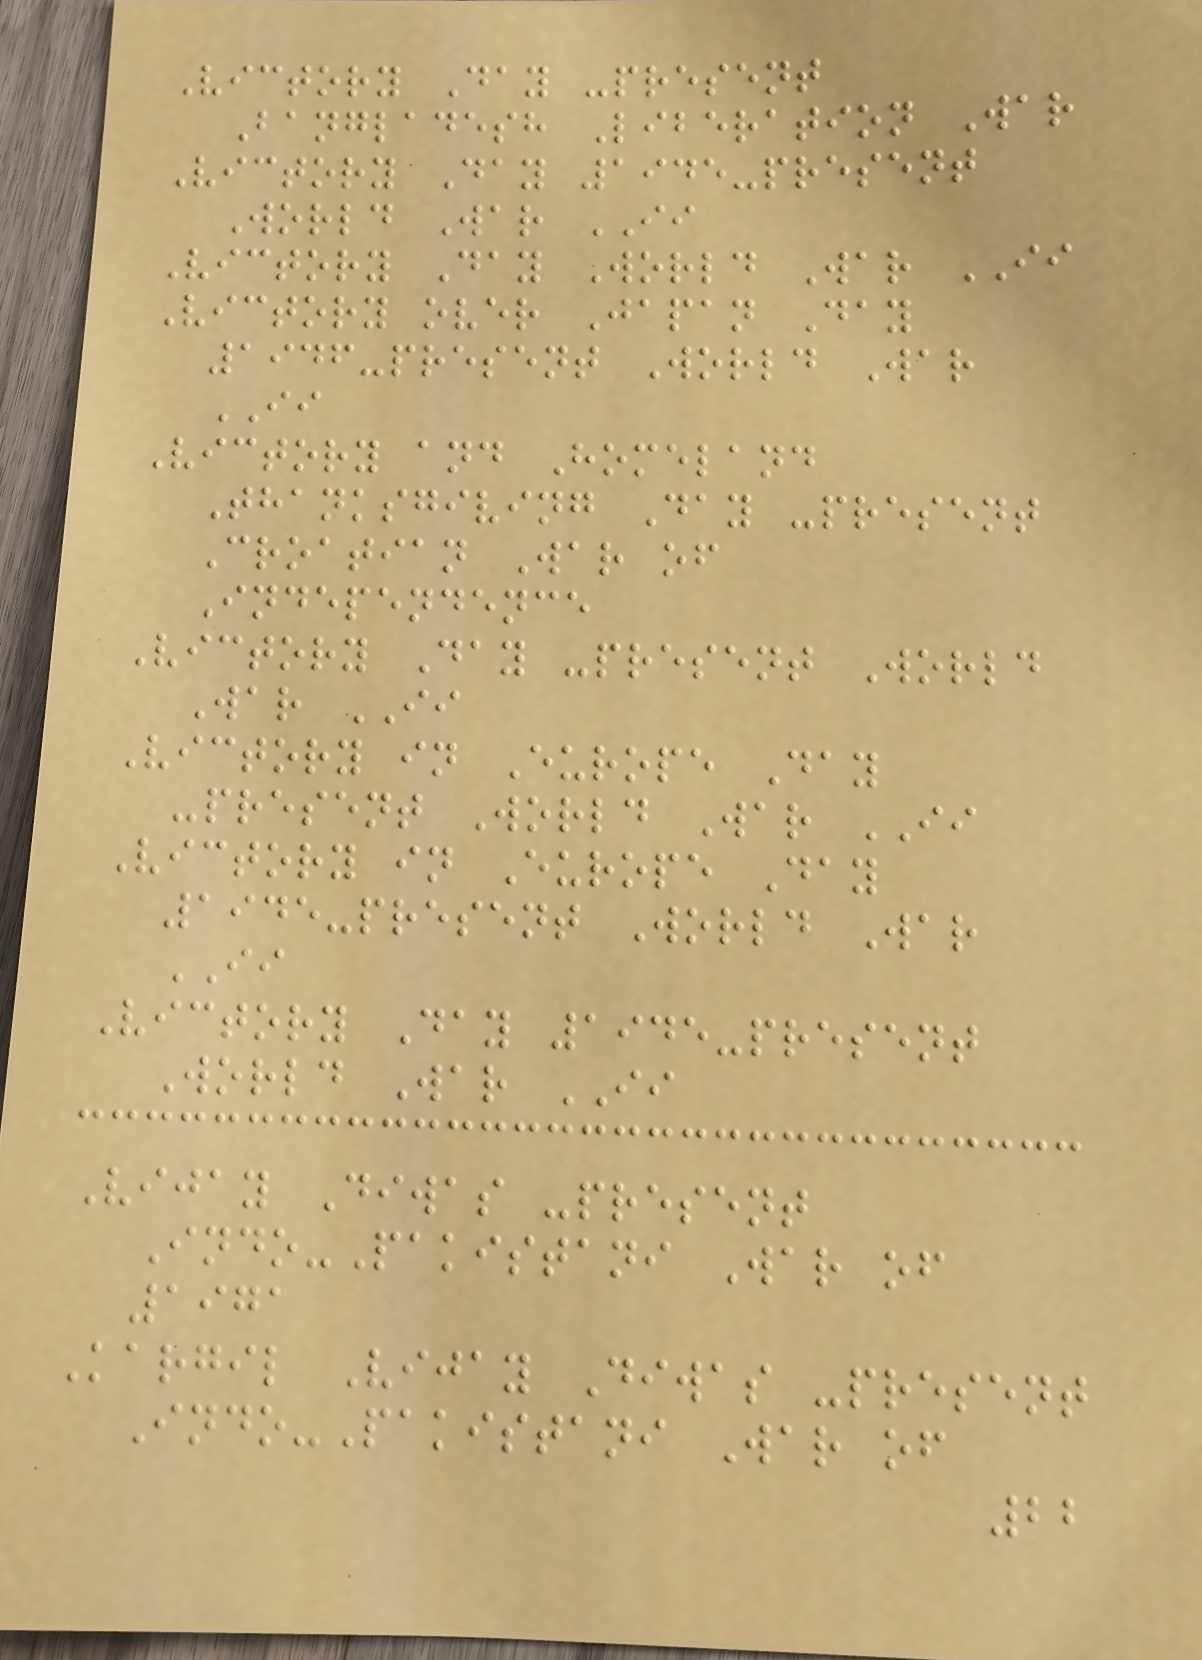Victory Day -present
Bangladesh Liberation War
Victory Day 1945-present
World War II
Victory Day World War II
Victory over Japan Day
1946-present World War
II
Victory and Homeland
Thanksgiving Day -present
Croatian War of
Independence
Victory Day -present World
War II
Victory in Europe Day
-present World War II
Victory in Europe Day
1945-present World War
II
Victory Day 1945-present
World War II
Vijay Diwas -present
Indo-Pakistani War of
1971
Kargil Vijay Diwas -present
Indo-Pakistani War of
22
